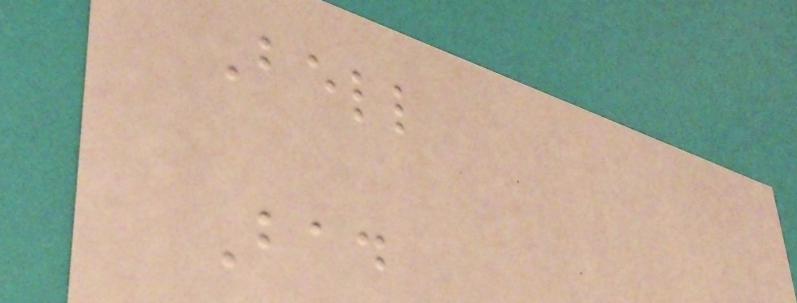Bell
Bad
